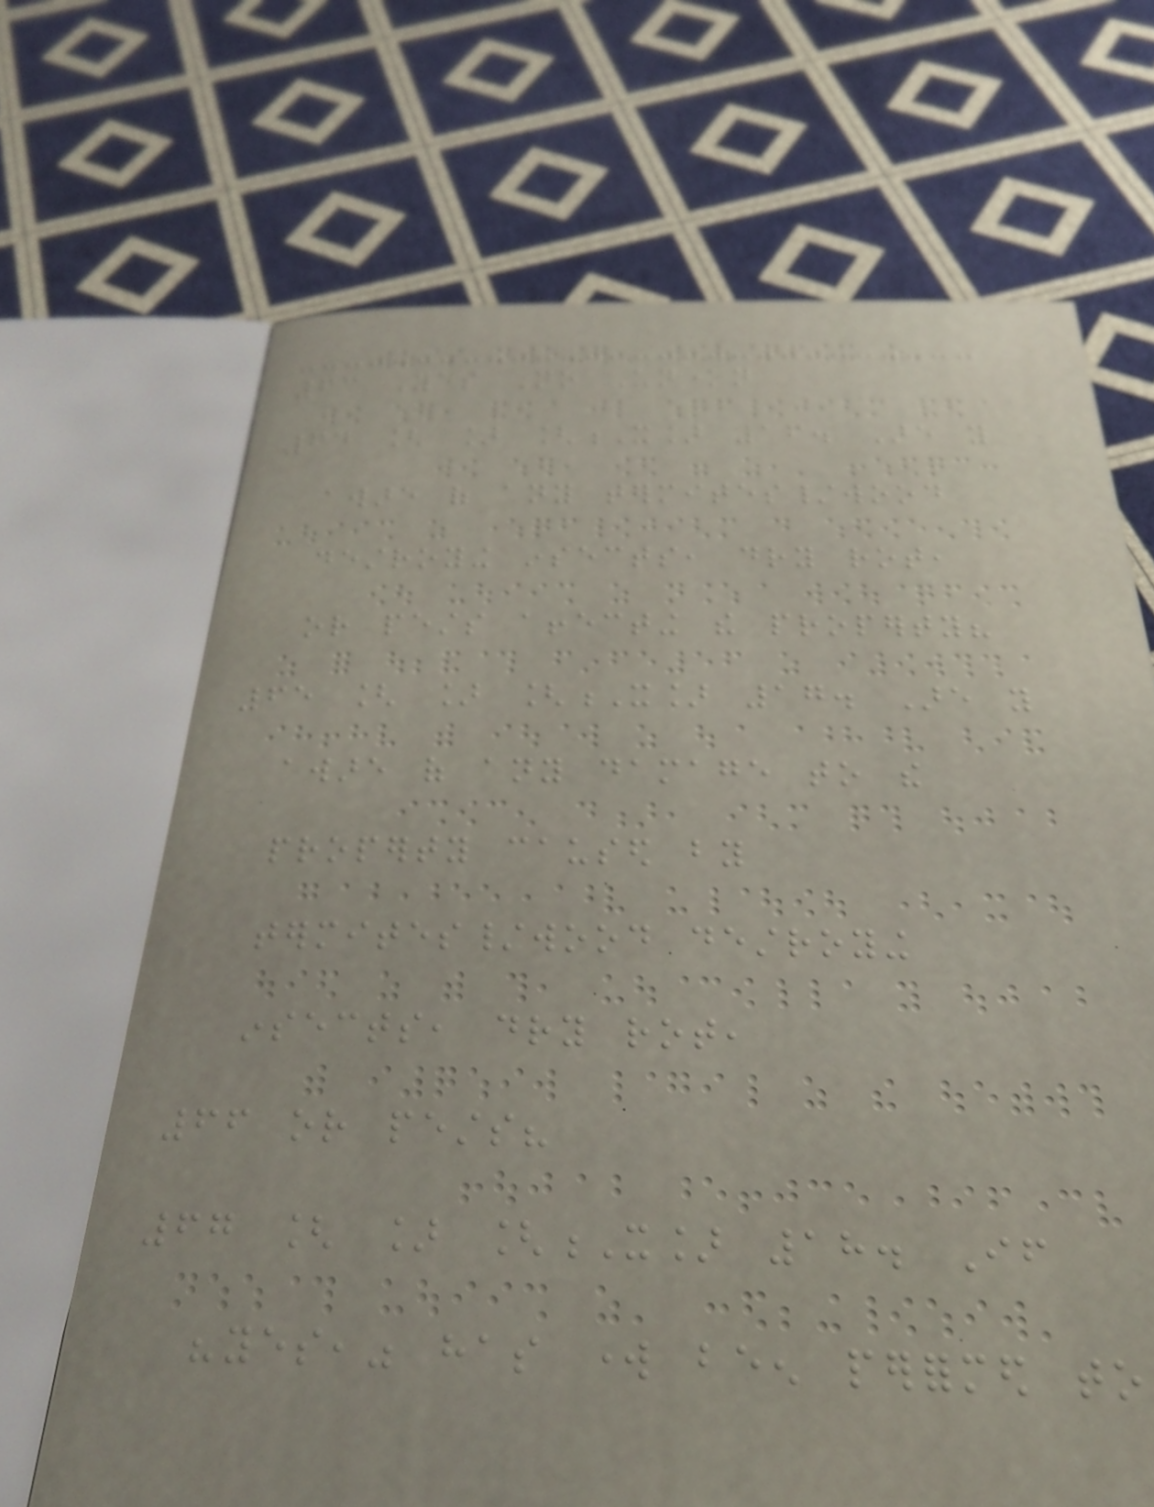63 Yes No Unknown
64 [ ] [X] 16. Are you
aware of any termites/wood
destroying insects, dry rot,
or pests affecting the property?
65 [ ] [X] 17. Are you
aware of any damage to the
property caused by
termites/wood destroying
insects, dry rot,
66 or pests?
67 [ ] [X] 18. If
"yes," has work been performed to
